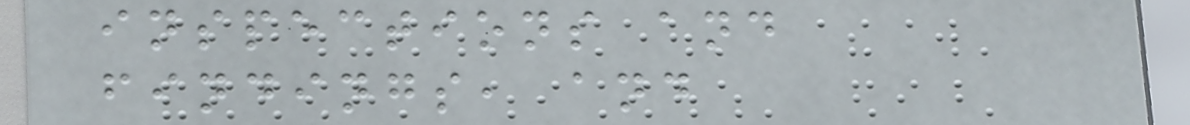inspections and
findings, and
